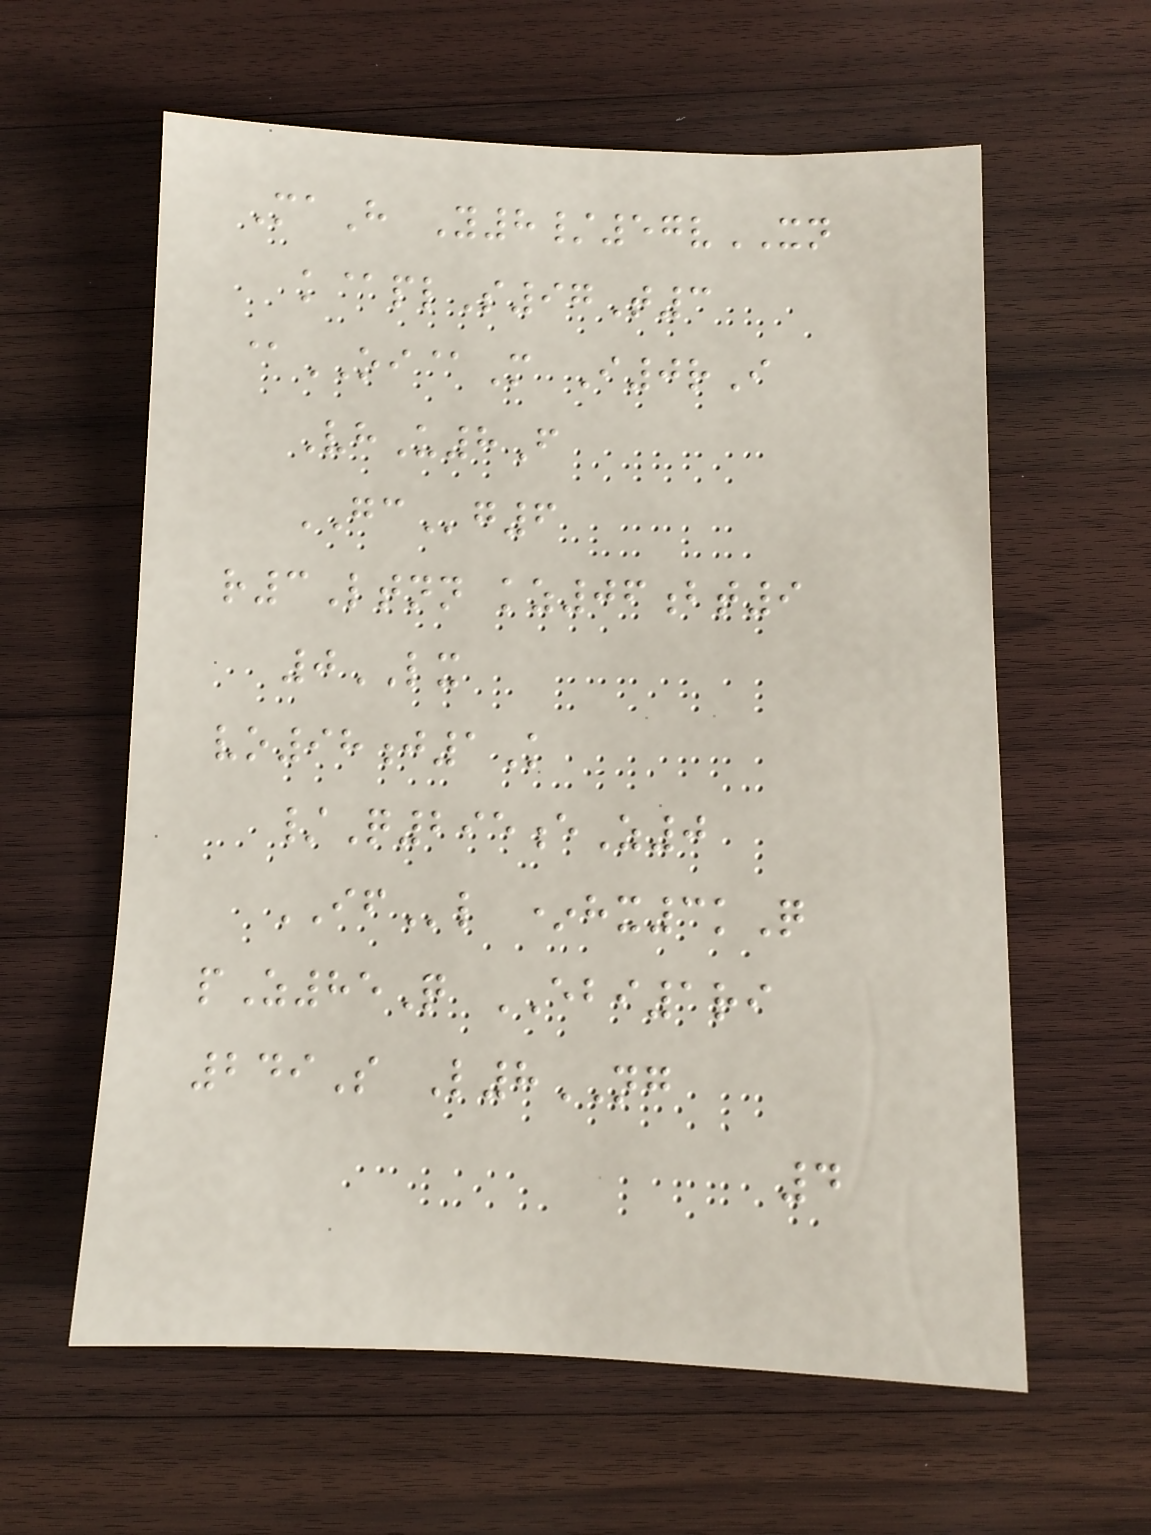MaH Y8/57vXN
k@plS97T3
@OI@M I0rI
VhU8F
GCg6
r3Ltnn kz06bt9
0LX
vo98j1K
/Q295eZ0
IFl *hx3kQ
pZ85Q EBI1ri
249S L8NG
4
